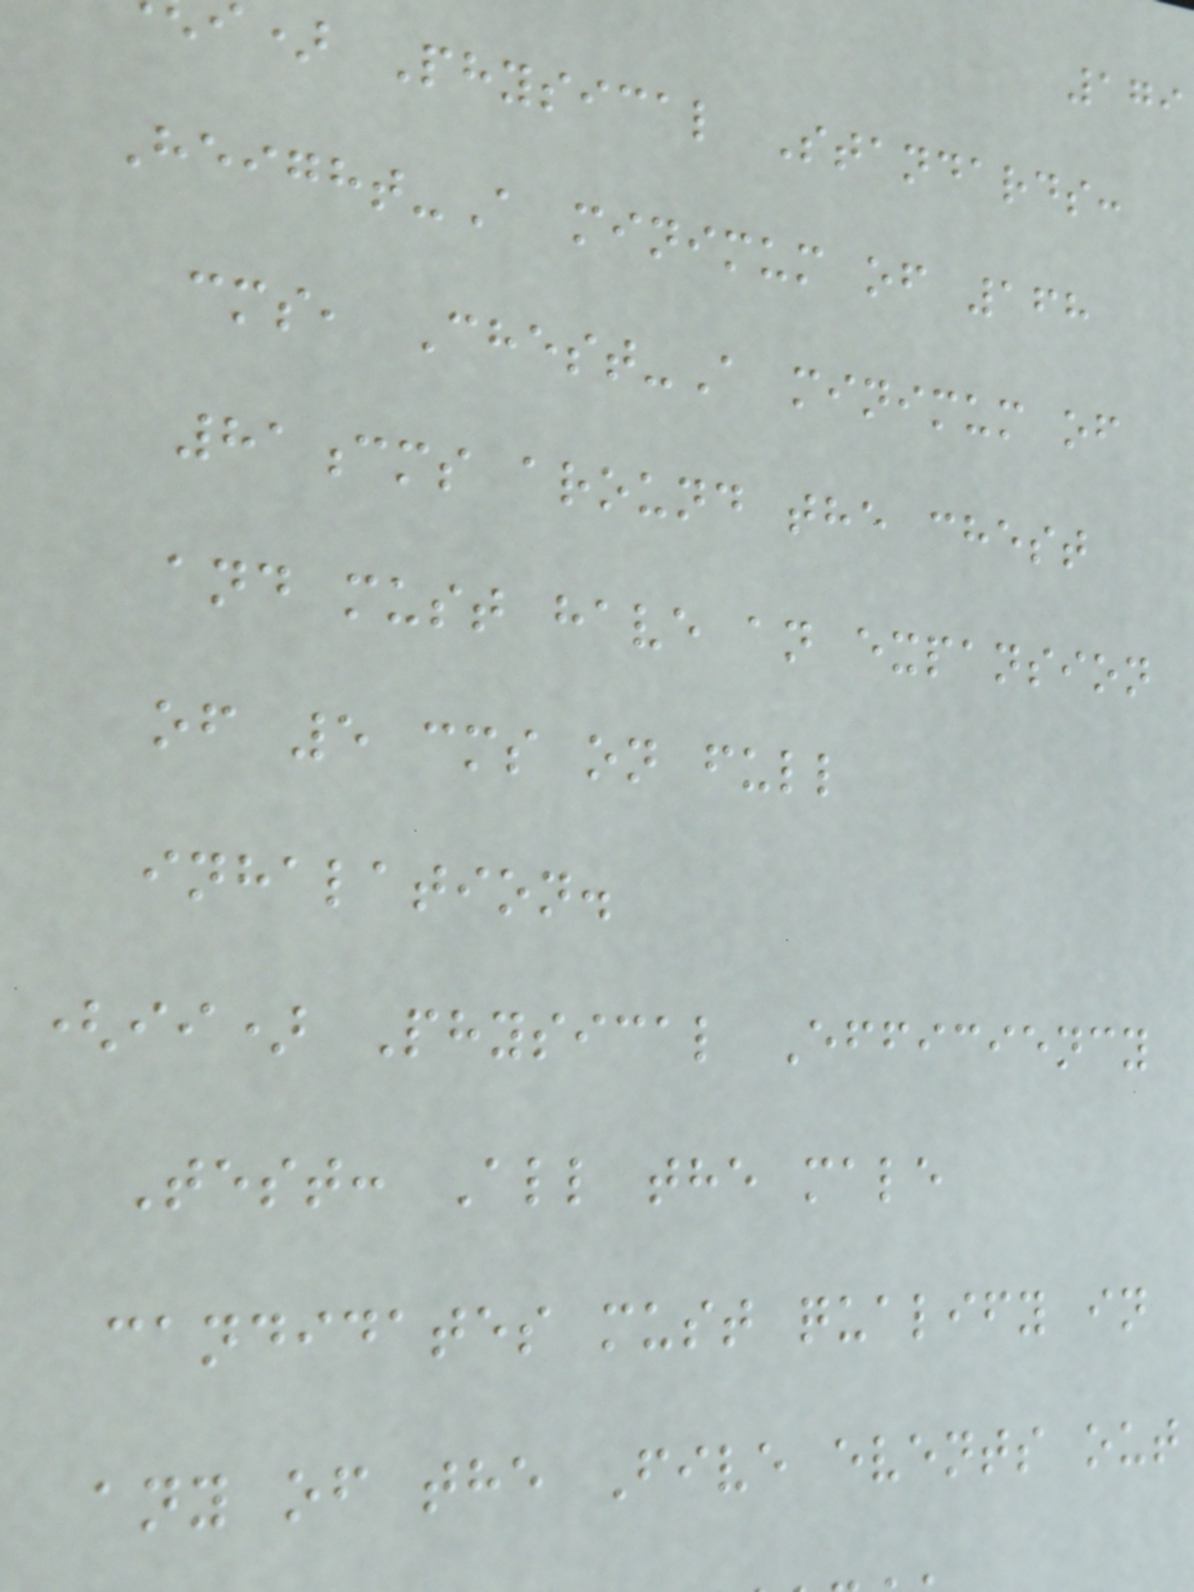179
) Physical Standards:
Height-A minimum of 168
cms, Chest-A minimum of
81cms around the chest
and must have an expansion
of 5 cms on full
inhalation.
(ii) Physical Efficiency
Test: All the male
candidates must qualify in
any of the Five events out
